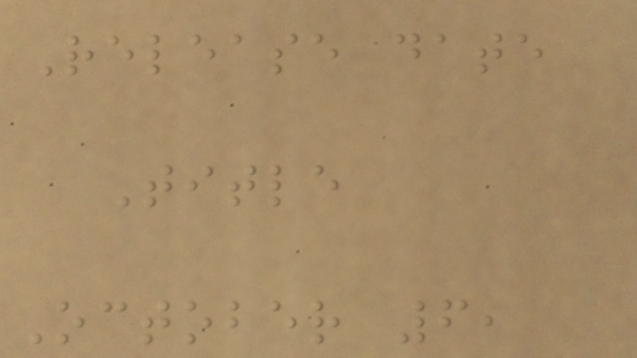Release date
Title
October 6,
